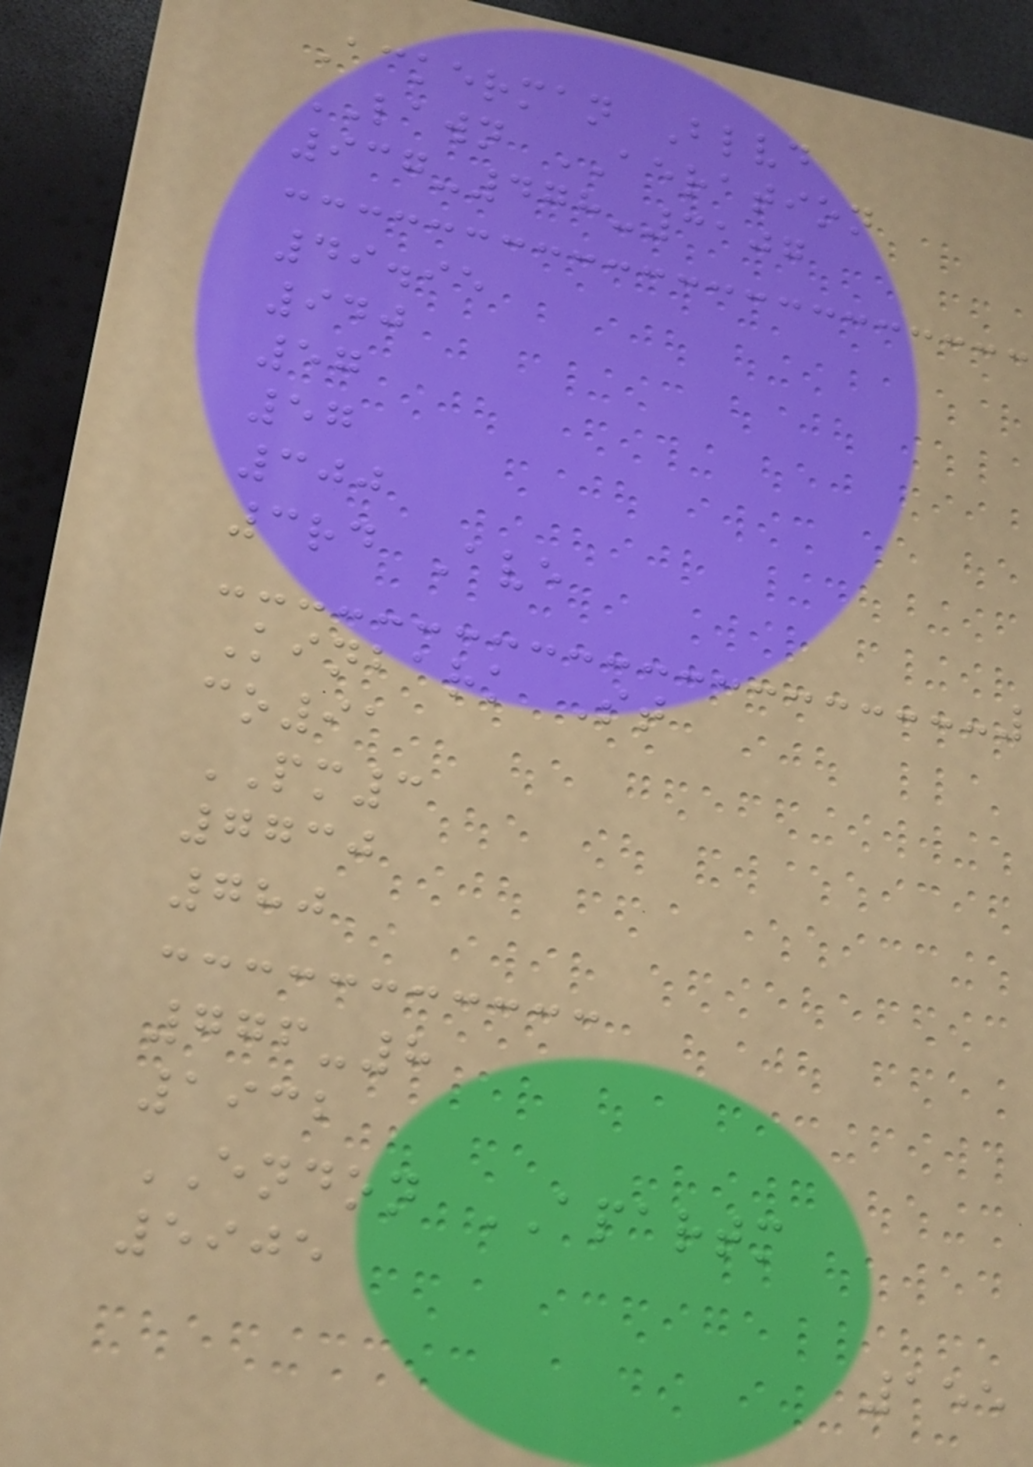Ackerman Blvd
LAWN AERATION
937-478-3107
49.95
940
57
57
300
3rd Ave
Kinbark St
co91
PM3
7730
780
776-8
1932
ENDON APARTM
5905
155
